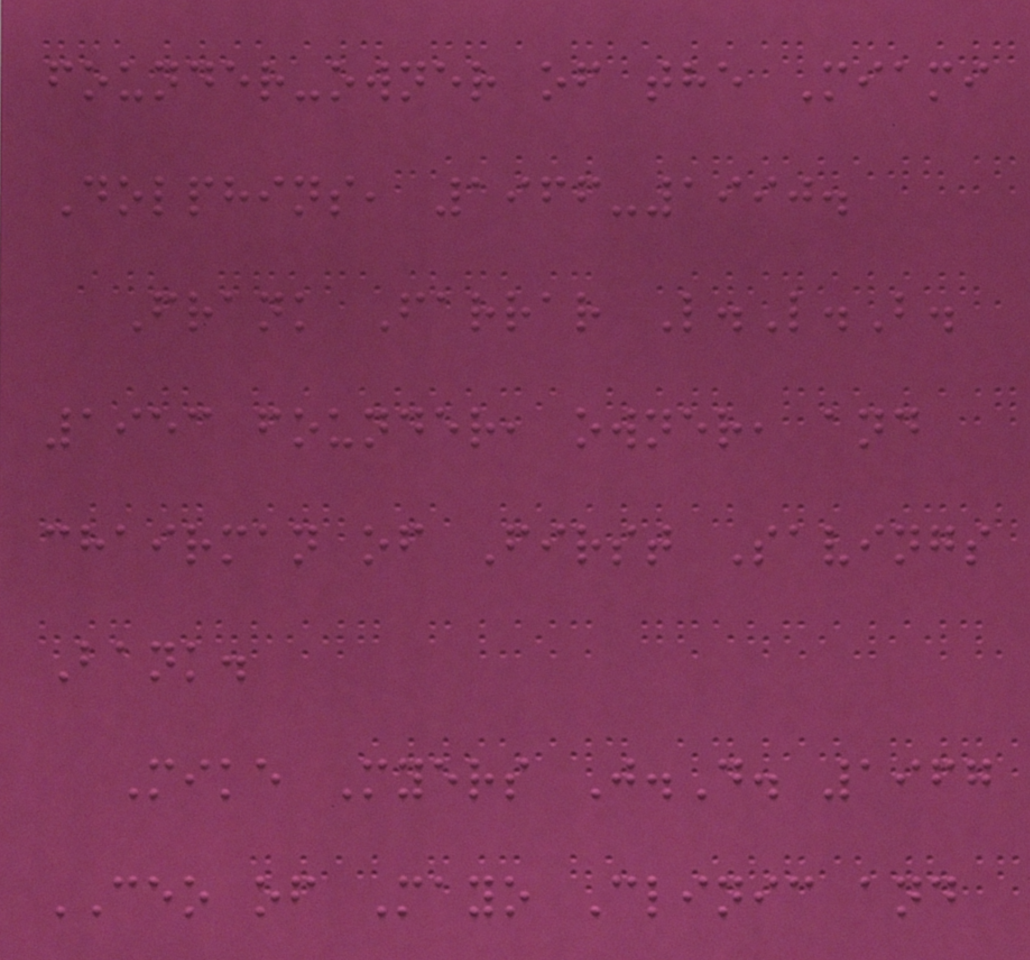founder-owner of the Miami
Dolphins, 1966-1990.
Frank Farrar L.L.B.
1953 founder, owner, and
chairman of First Savings
Bank.
Mike Myers J.D. 1967
CEO of Mayo Clinic and
